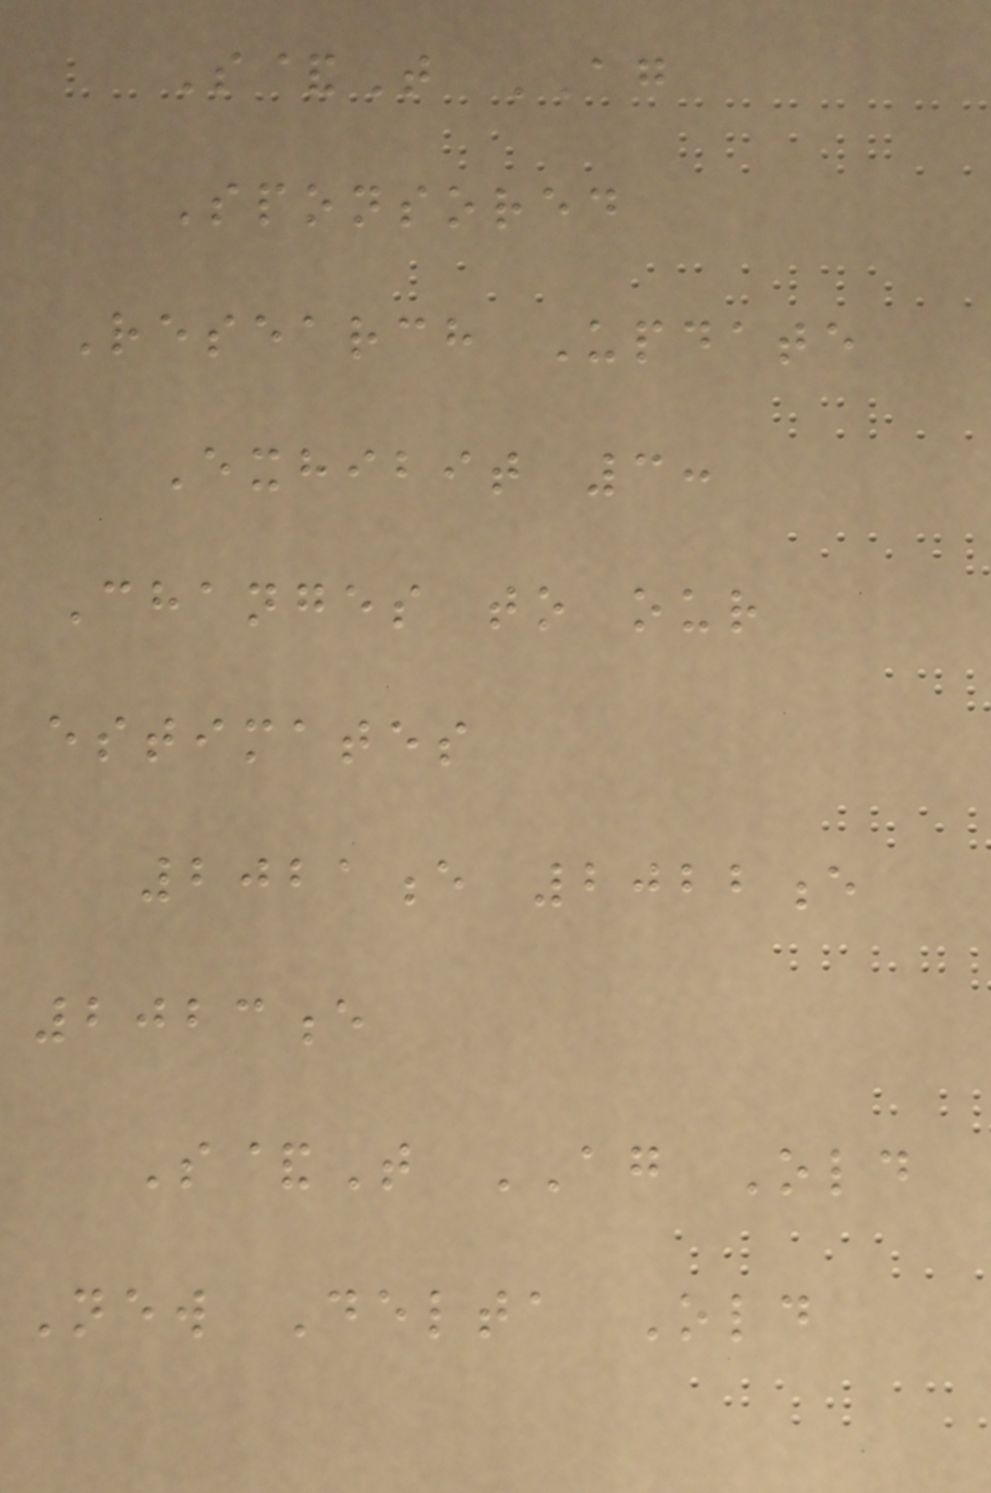S&T AG
Sponsored
Research Update
Exhibit 3:
Changes to our
estimates
2021e 2022e
2023e
S&T AG Old
New Delta Old
